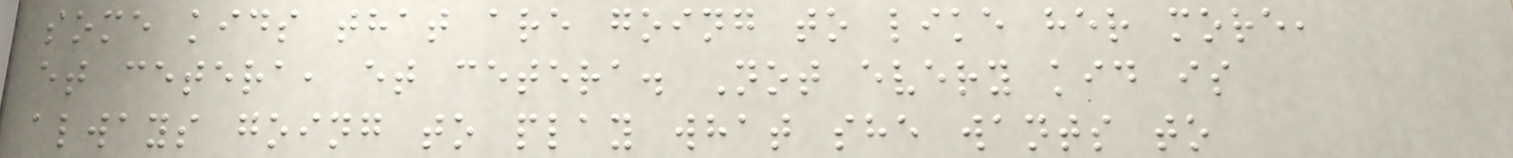some kids that are going to like her more,
et cetera, et cetera. Not every kid is
always going to play what she wants to
